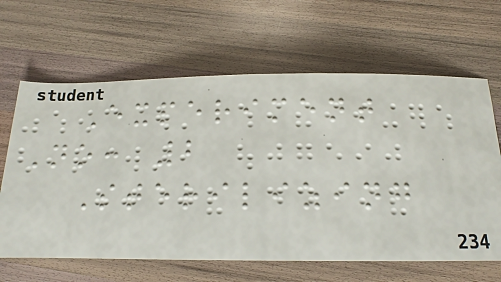Experiment
No: 2
Sterilizing
